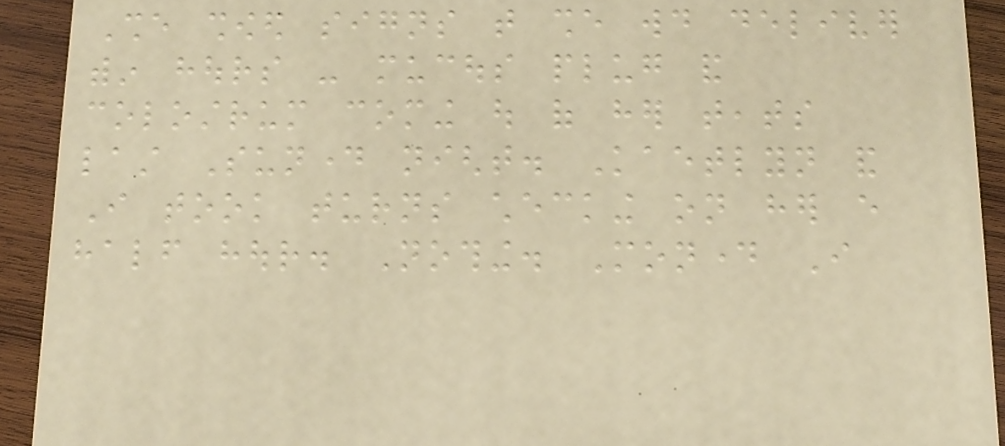She showed signs that she would deliver
within hours - mucous plug and
colostrum coming out of her teats
last Sunday night. Kaetlyn and
I took turns checking on her every
half hour. Nothing. Monday I
